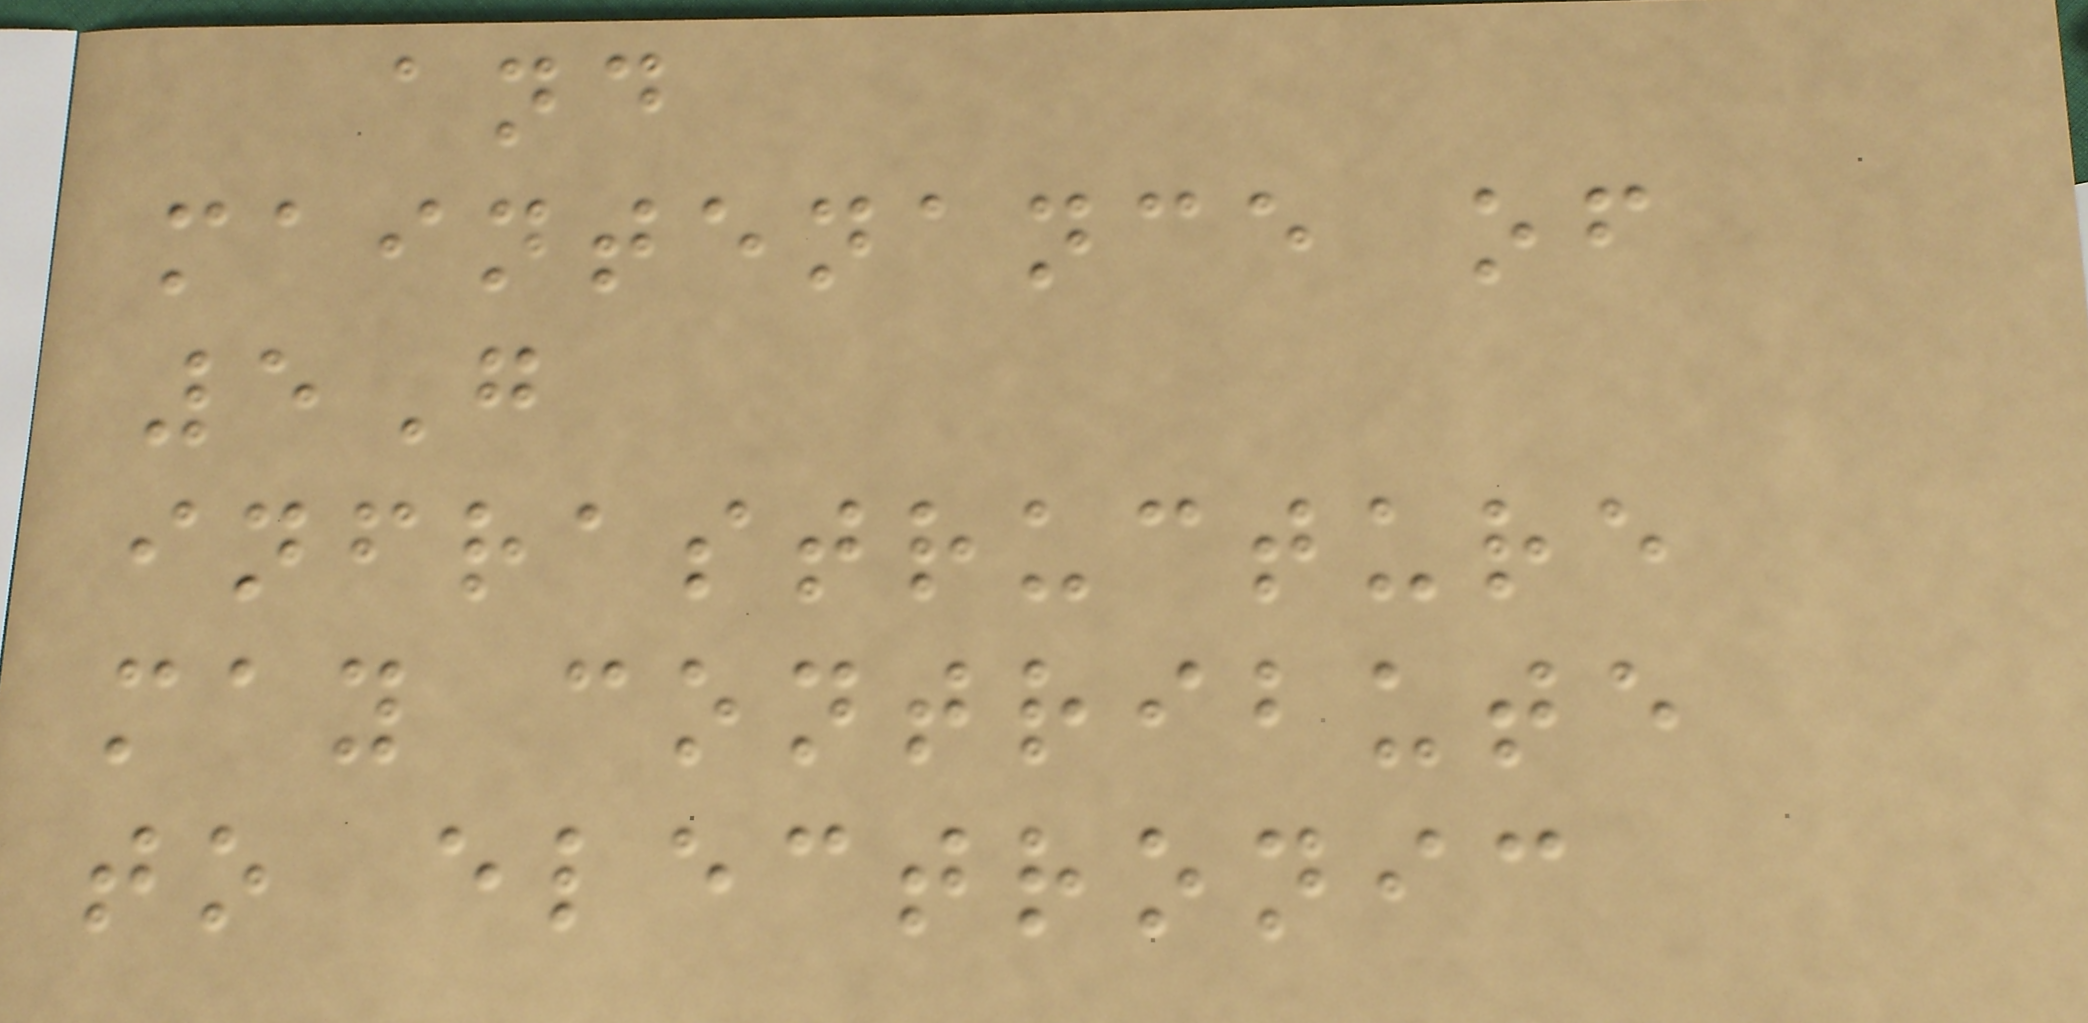and
maintenance of
5G
infrastructure
may contribute
to electronic
